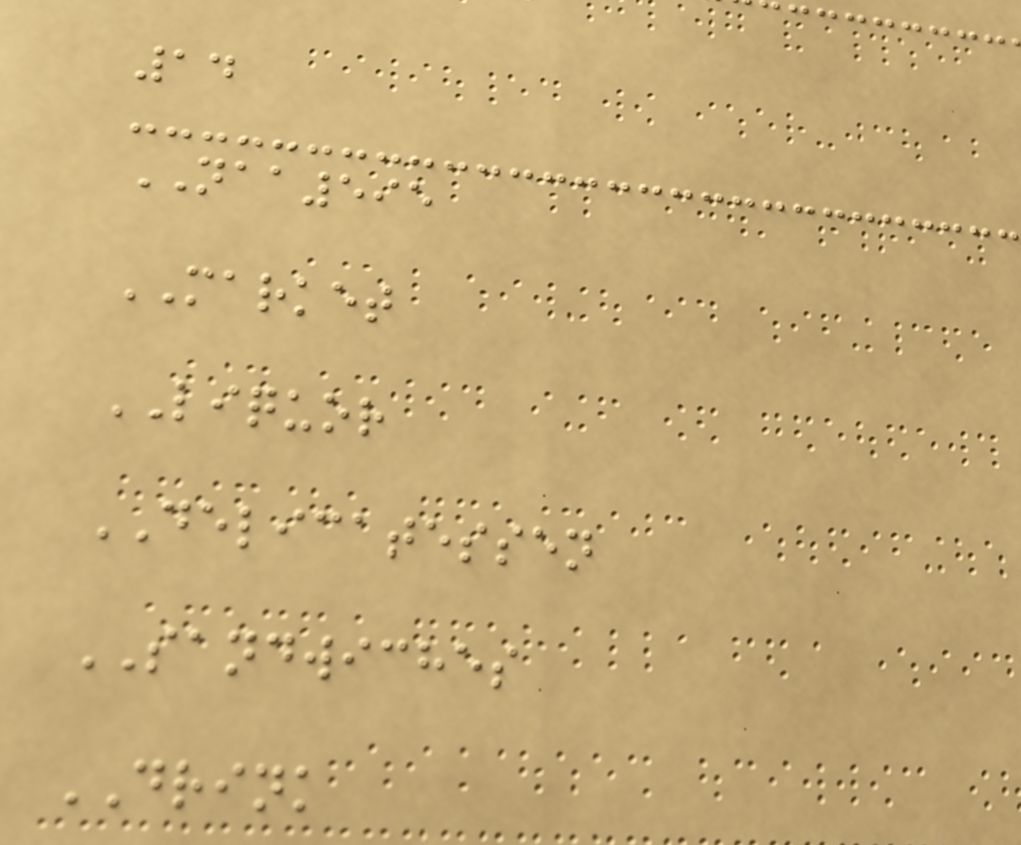14
NAA595
MARKET
LIQUOR
DELICATESSEN
SANDWICHES
DRINK
